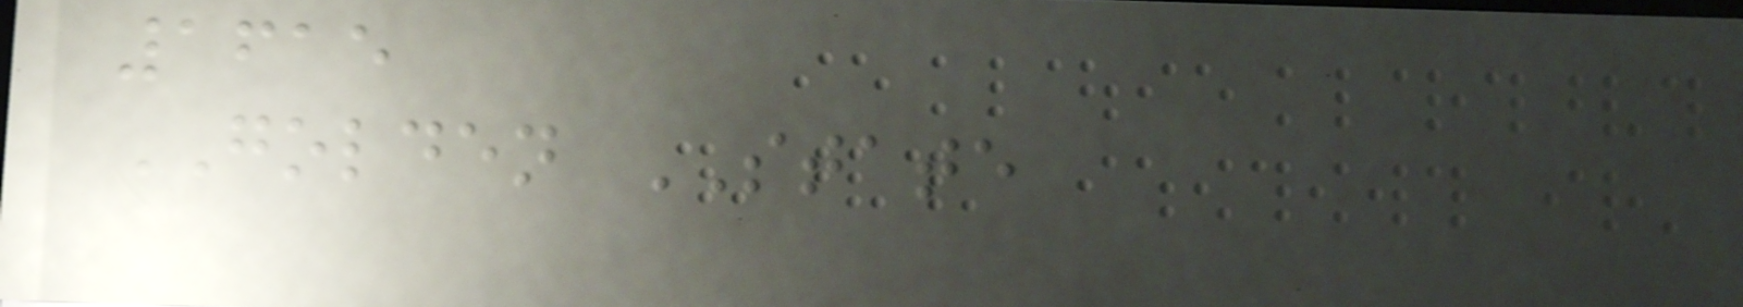1615
GOLDEN STATE
